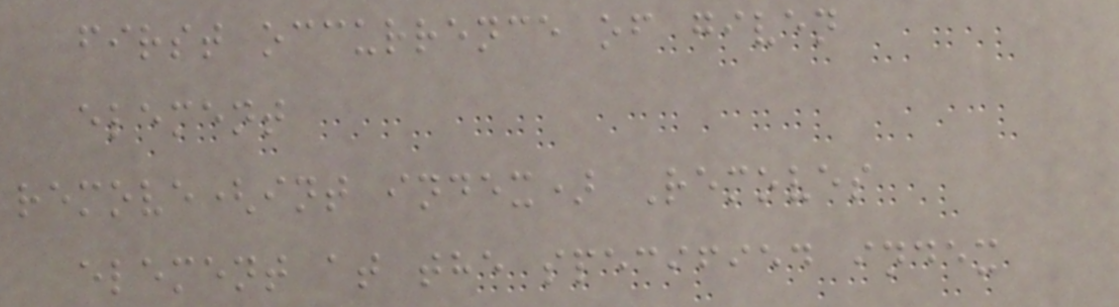first occurrence of given
element
remove(int index) Removes
element at the specified index
